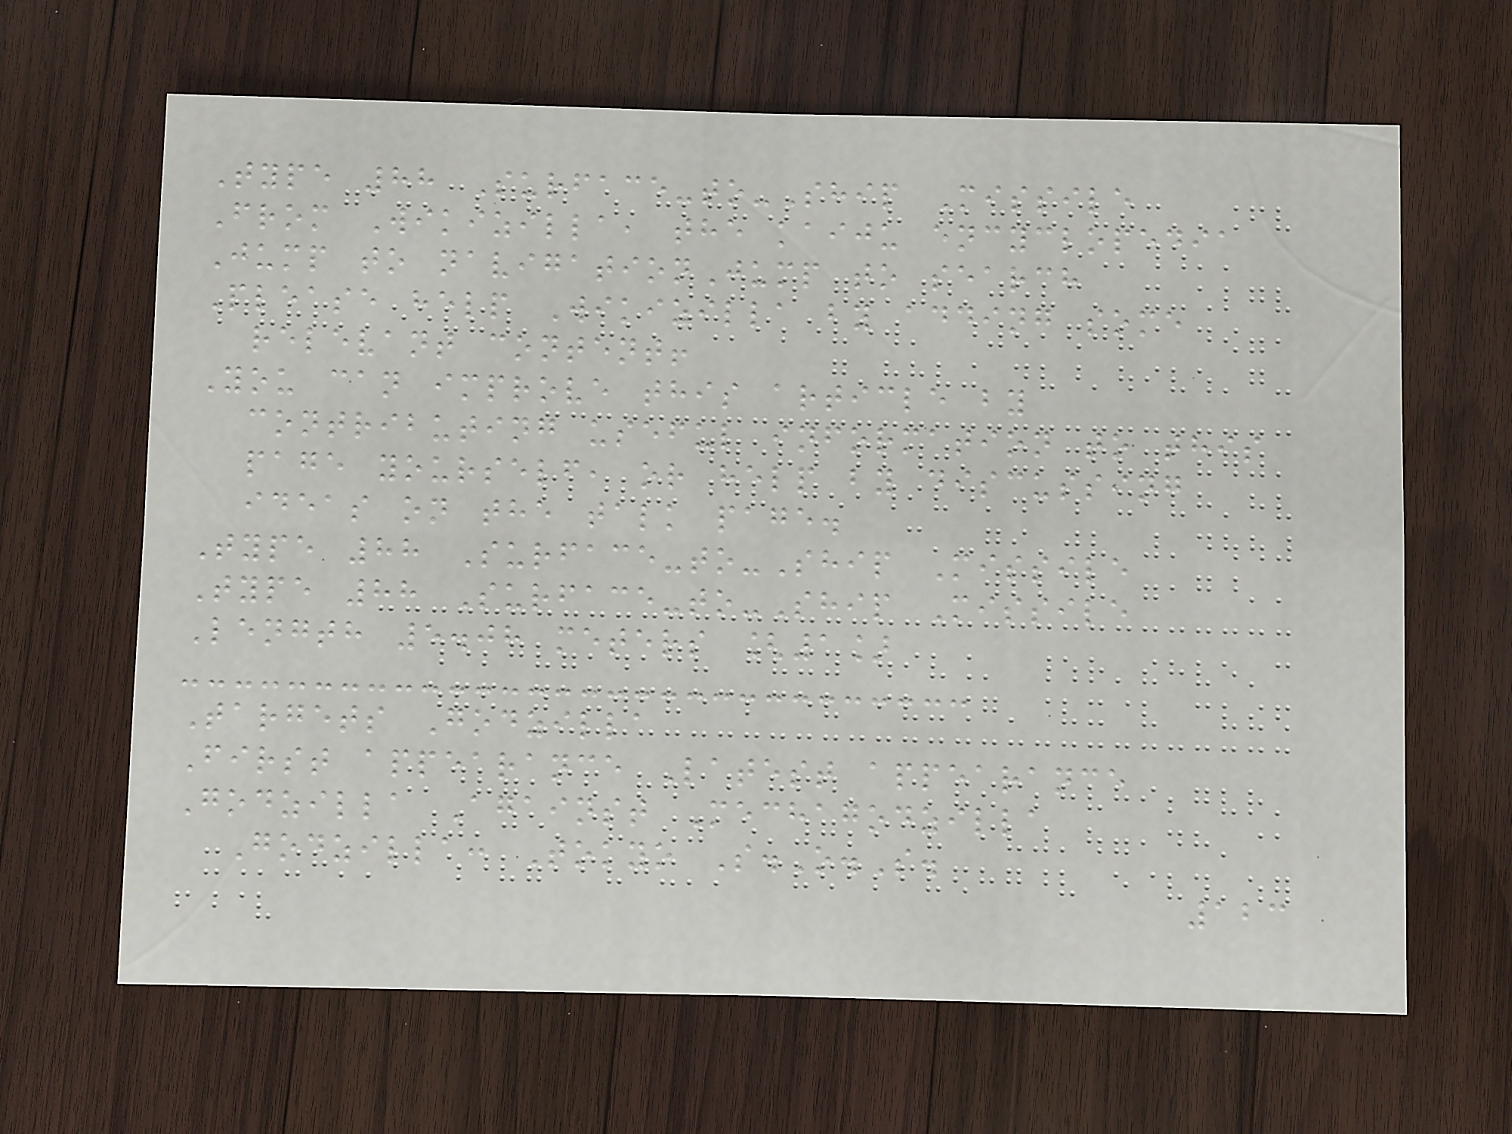Type 88 Surface-to-Ship Missile
From Wikizilla, the kaiju encyclopedia
Jump to navigationJump to search
Please help Wikizilla by adding some
relevant content!
You can improve this article by
contributing useful information to this
page yourself, or help by discussing
ideas on the talk page.
Type 88 Surface-to-Ship Missile
Type 88 Surface-to-Ship Missile
Length 5.08 meters [1]
Targets Godzilla
First appearance Latest appearance
Godzilla Against Mechagodzilla
Godzilla: Tokyo S.O.S.
123
